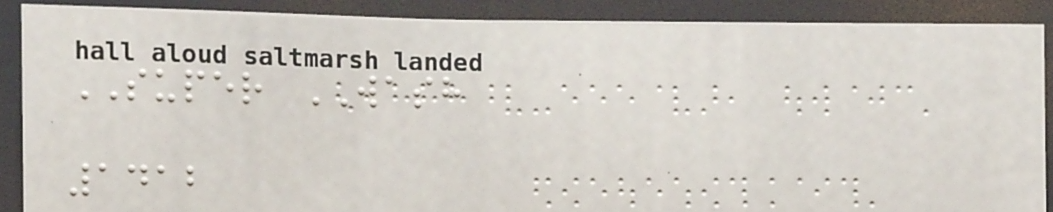SUPER WASH
1412
